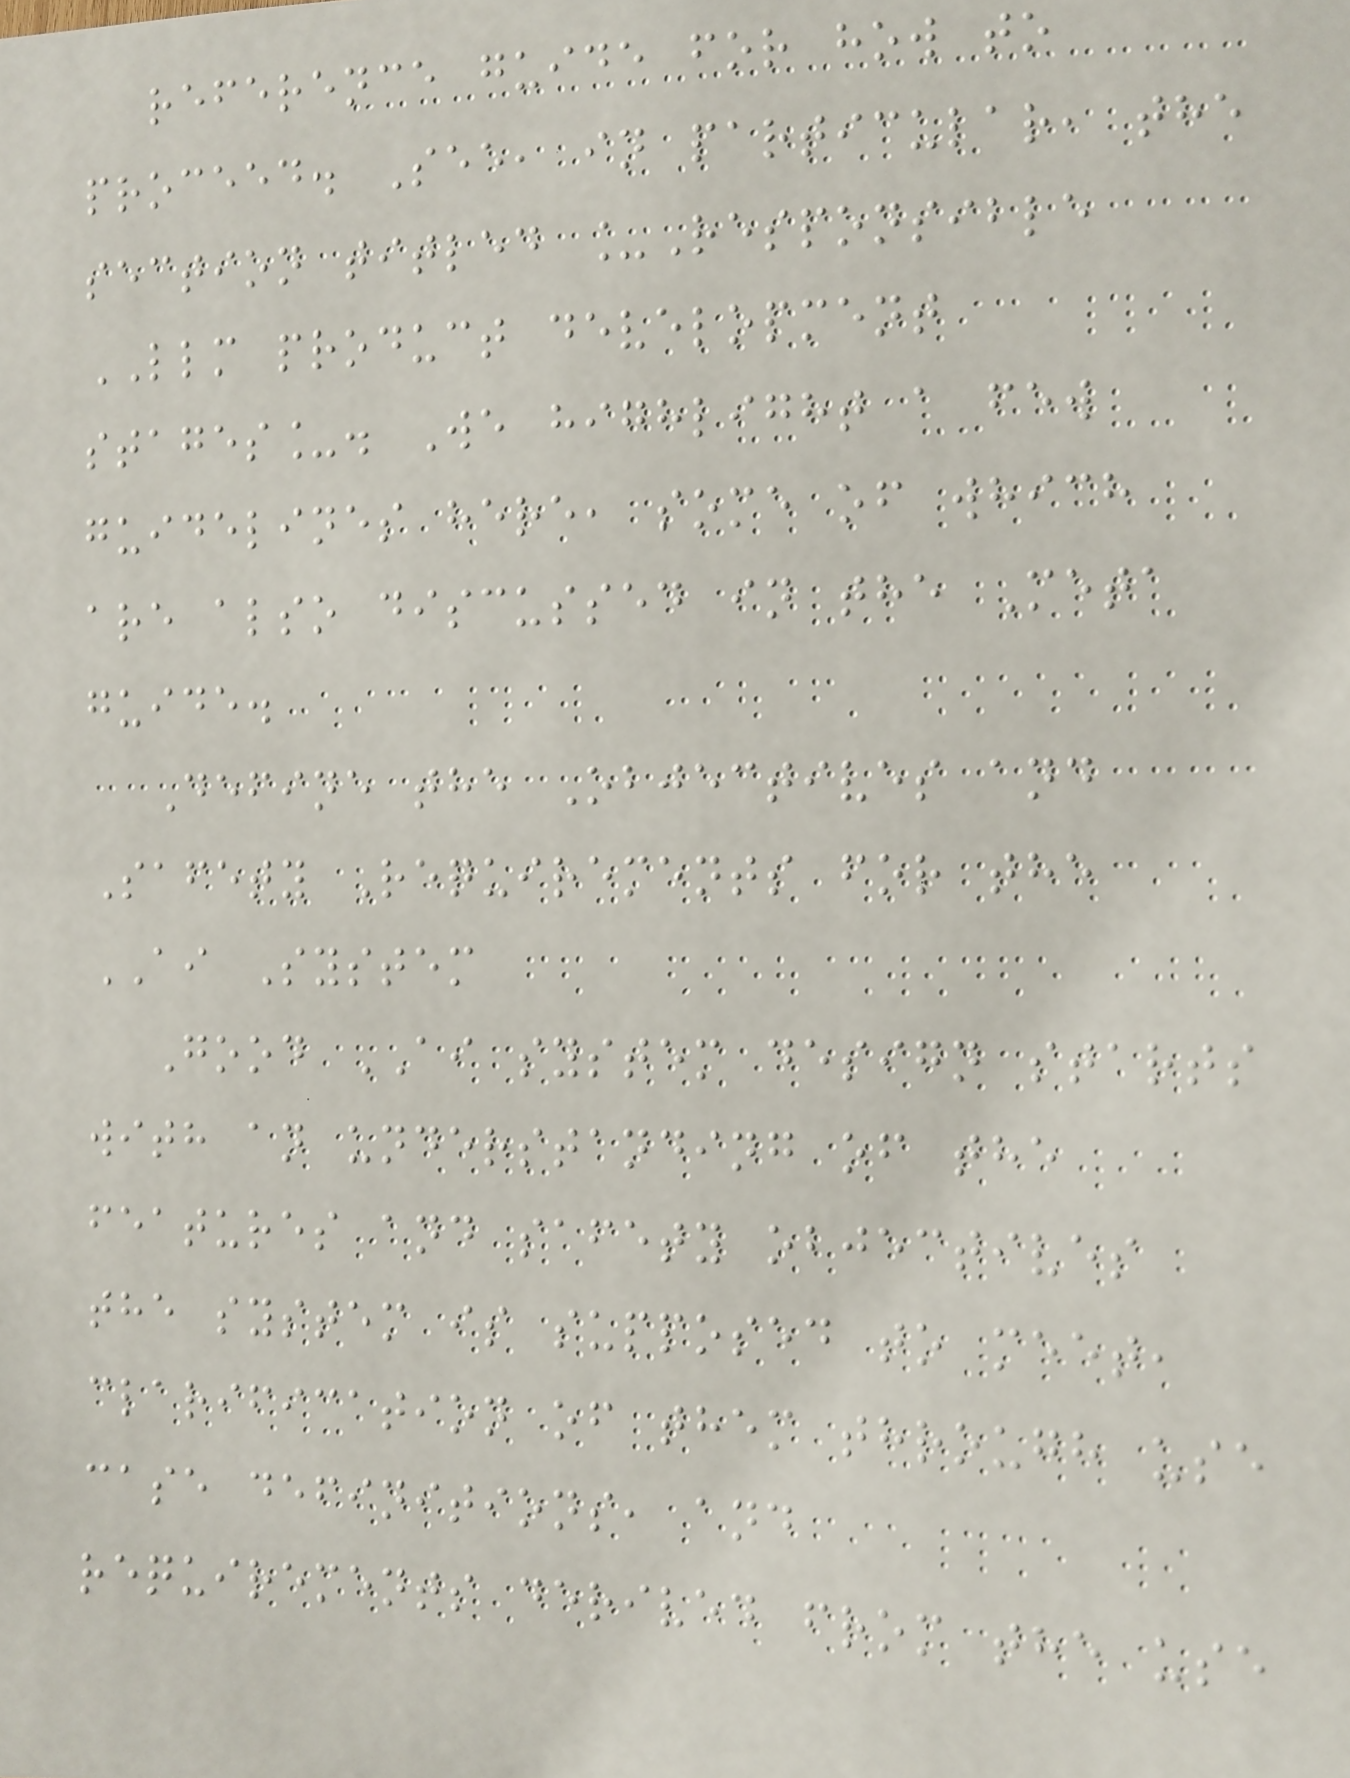reference guide for how to
proceed. See, in particular, the
section titled _Responsible
LLM product development
stages_. We highlight a few
guidelines here, some of which
are also discussed in the Meta
guide.
Define the Objectives and
Safety Requirements for the
AI System
Good AI system design starts
with an understanding of the
features and safety objectives
the system is supposed to meet,
clarification of them through use
case definitions, and
requirements derived from the use
